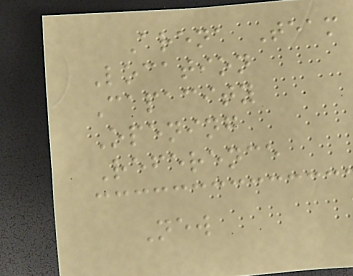Arena Team
Location
Capacity
Opening
Reference
New
